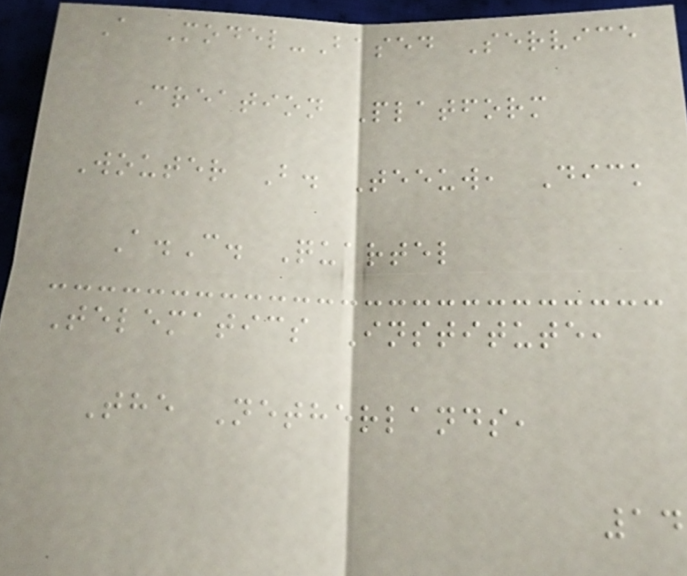A Model-Based Service
Creation Platform
Wouter B. Teeuw, Dick
A.C. Quartel
Telematics Institute,
The Netherlands,
14
